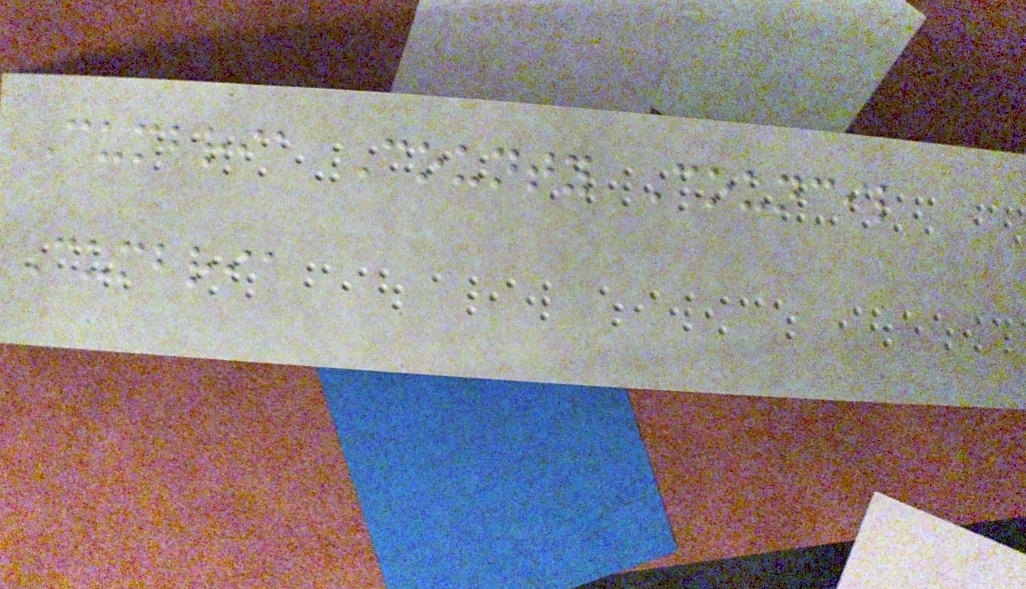Cumbria County Council
Cumbria
